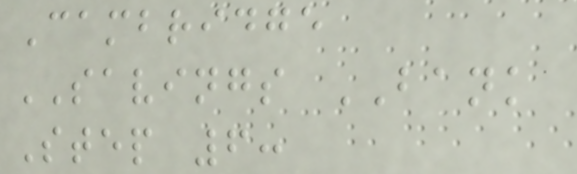Cambridge
SAVINGS BANK
Step 6:
